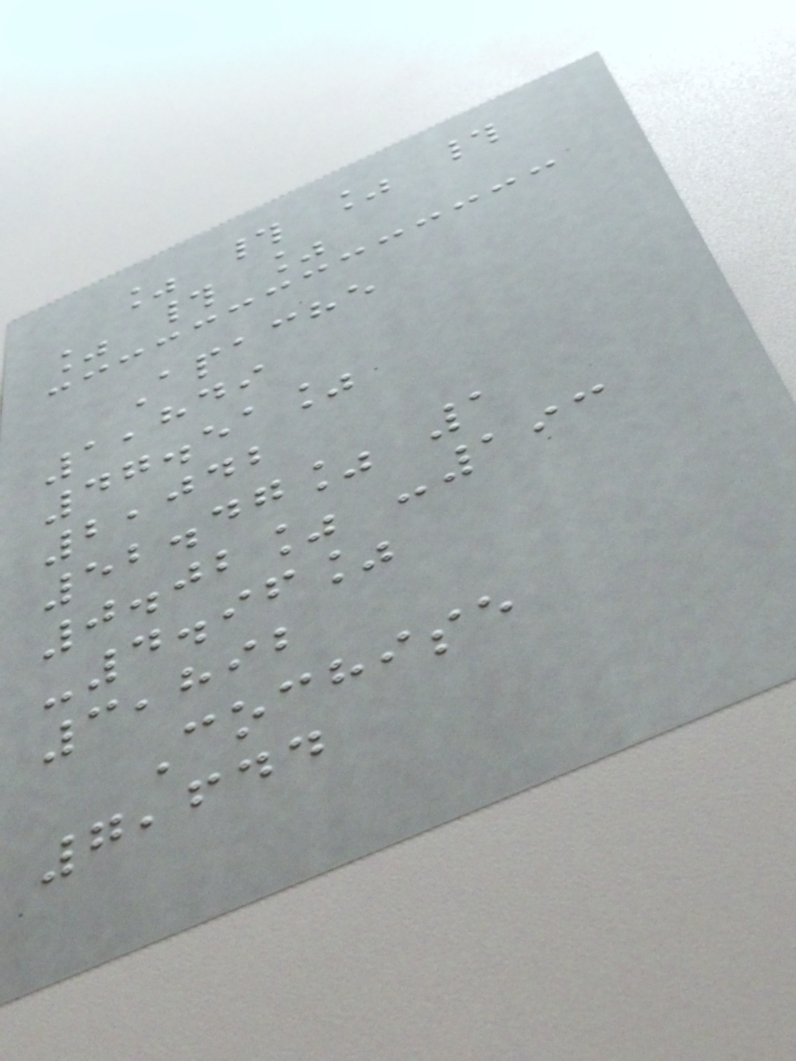% # % #
% # %
Apache
1,849
47.51%
2,042
52.47% 1
0.02% -193
-4.96%
3,892
Cochise
7,644
